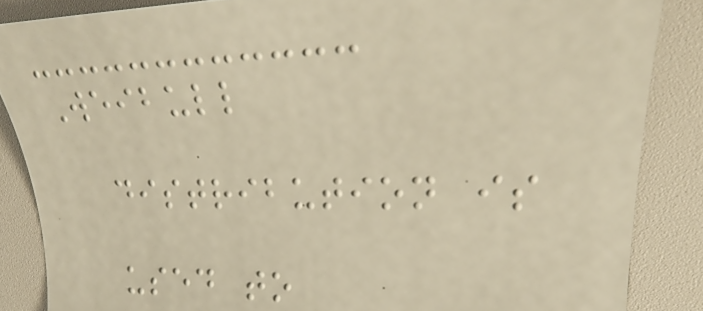Weibull
distribution is
used to
